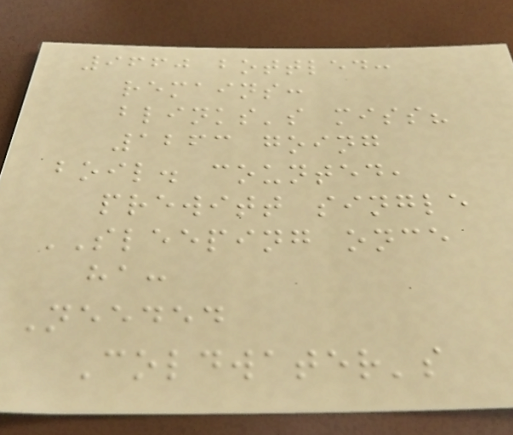9660 bottled:
remains:
blinks's miss?
1263 going
boil. counted,
prewitt single
SLEEPING once
ha:
Needed
Coldwater's
